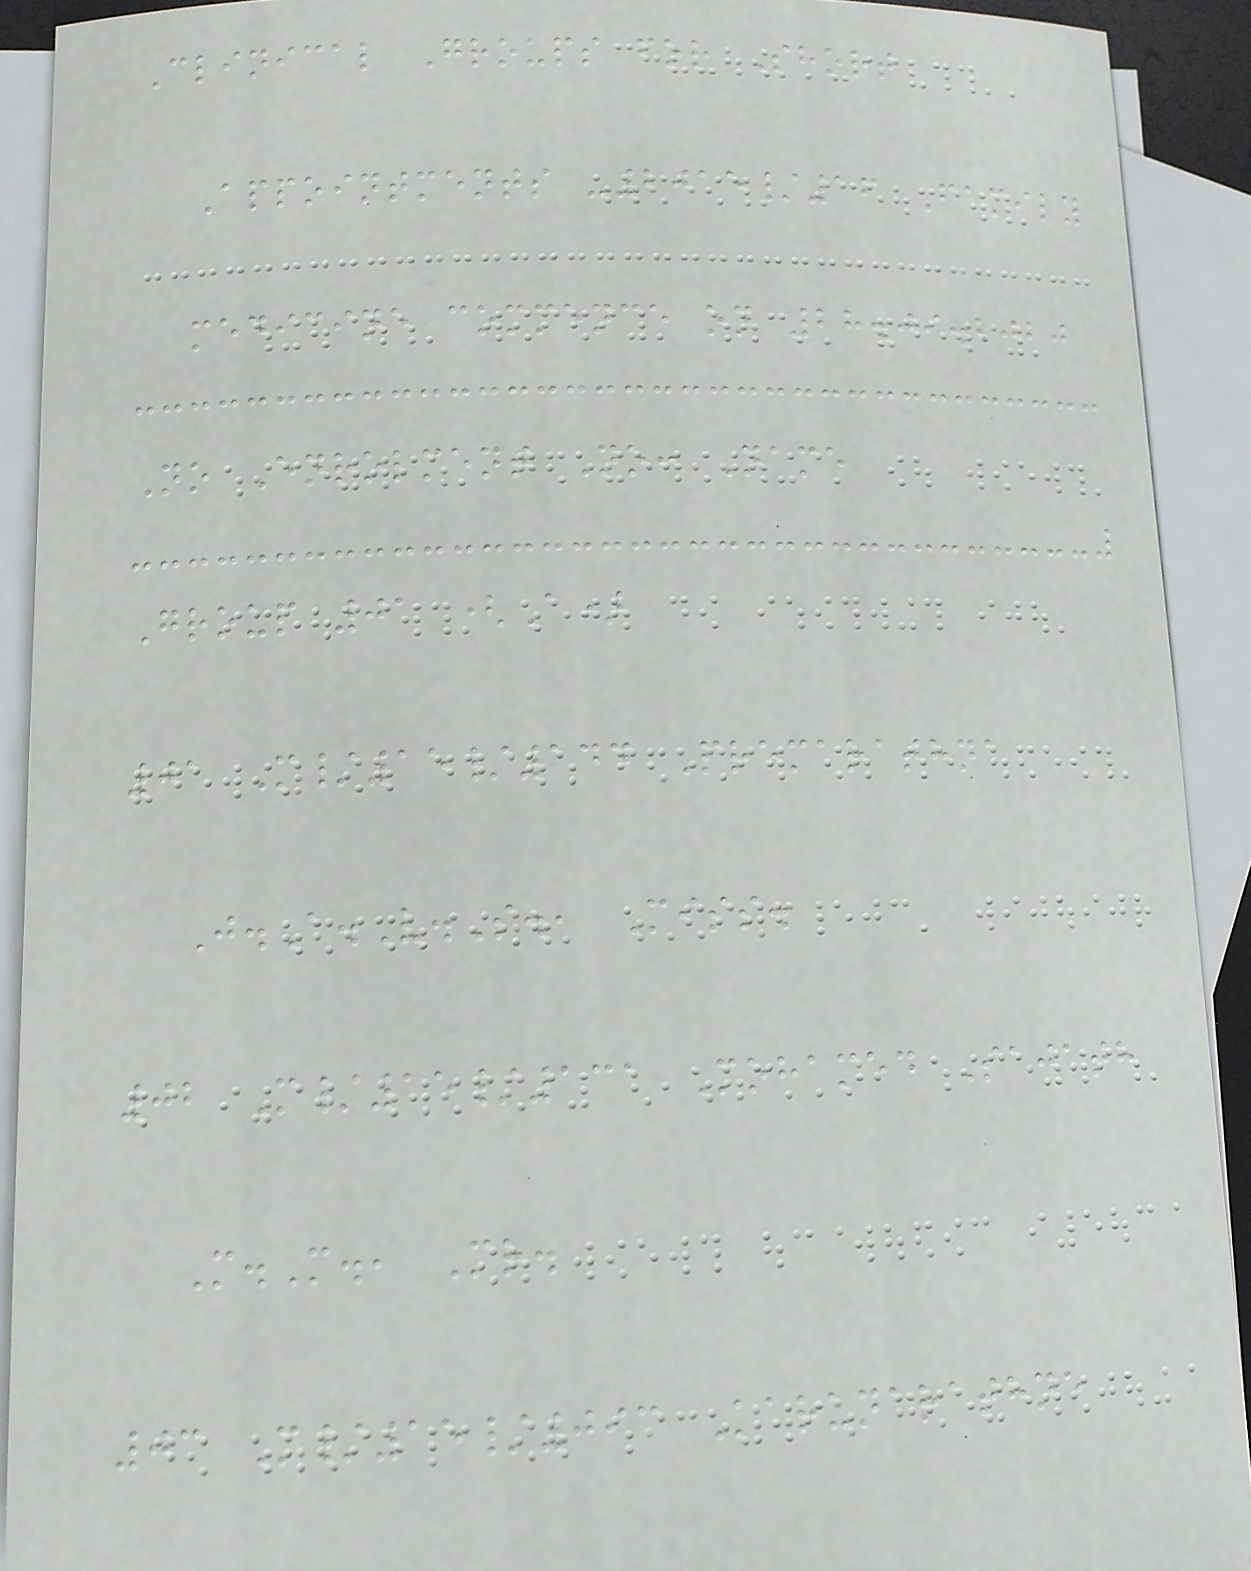Clinical Groups for Short
Appointments -2015/16 Family
medicine commence on 28.09.2020
No Enrolment No: Name
Group 01 (A)
01 M/15/144 Premarathna
J.A.V.S., Miss.
02 M/15/131 Mohamed Sajath
M.M., Mr.
03 M/15/093 Karunarathne
